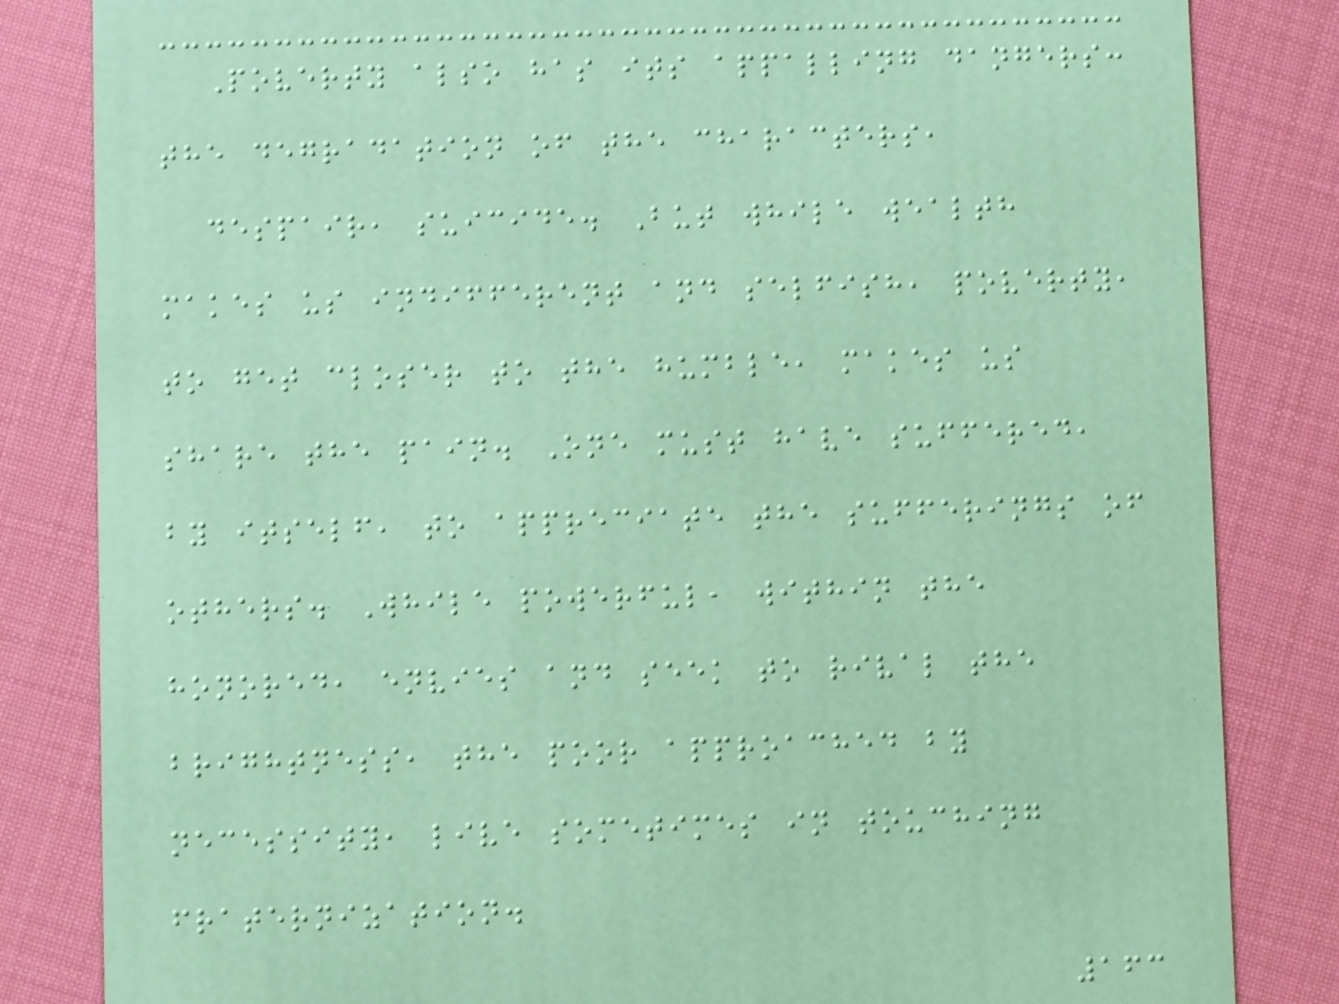Poverty also has its appalling dangers:
the degradation of the characters,
despair, suicide. But while wealth
makes us indifferent and selfish, poverty,
to get closer to the humble, makes us
share the pain. One must have suffered,
by itself, to appreciate the sufferings of
others. While powerful, within the
honored, envies and seek to rival the
brightness, the poor approached by
necessity, live sometimes in touching
fraternization.
163
